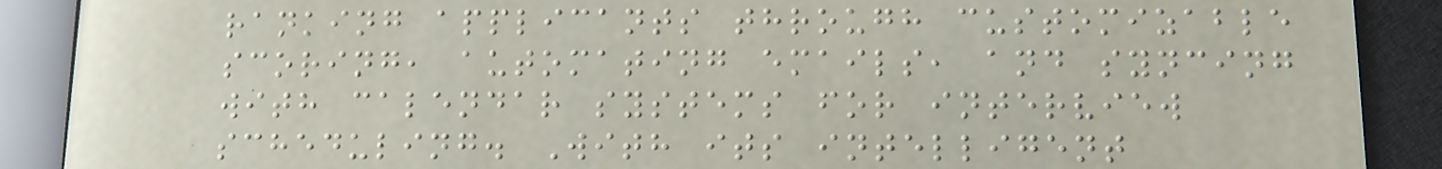ranking applicants through customizable
scoring, automating emails, and syncing
with calendar systems for interview
scheduling. With its intelligent
